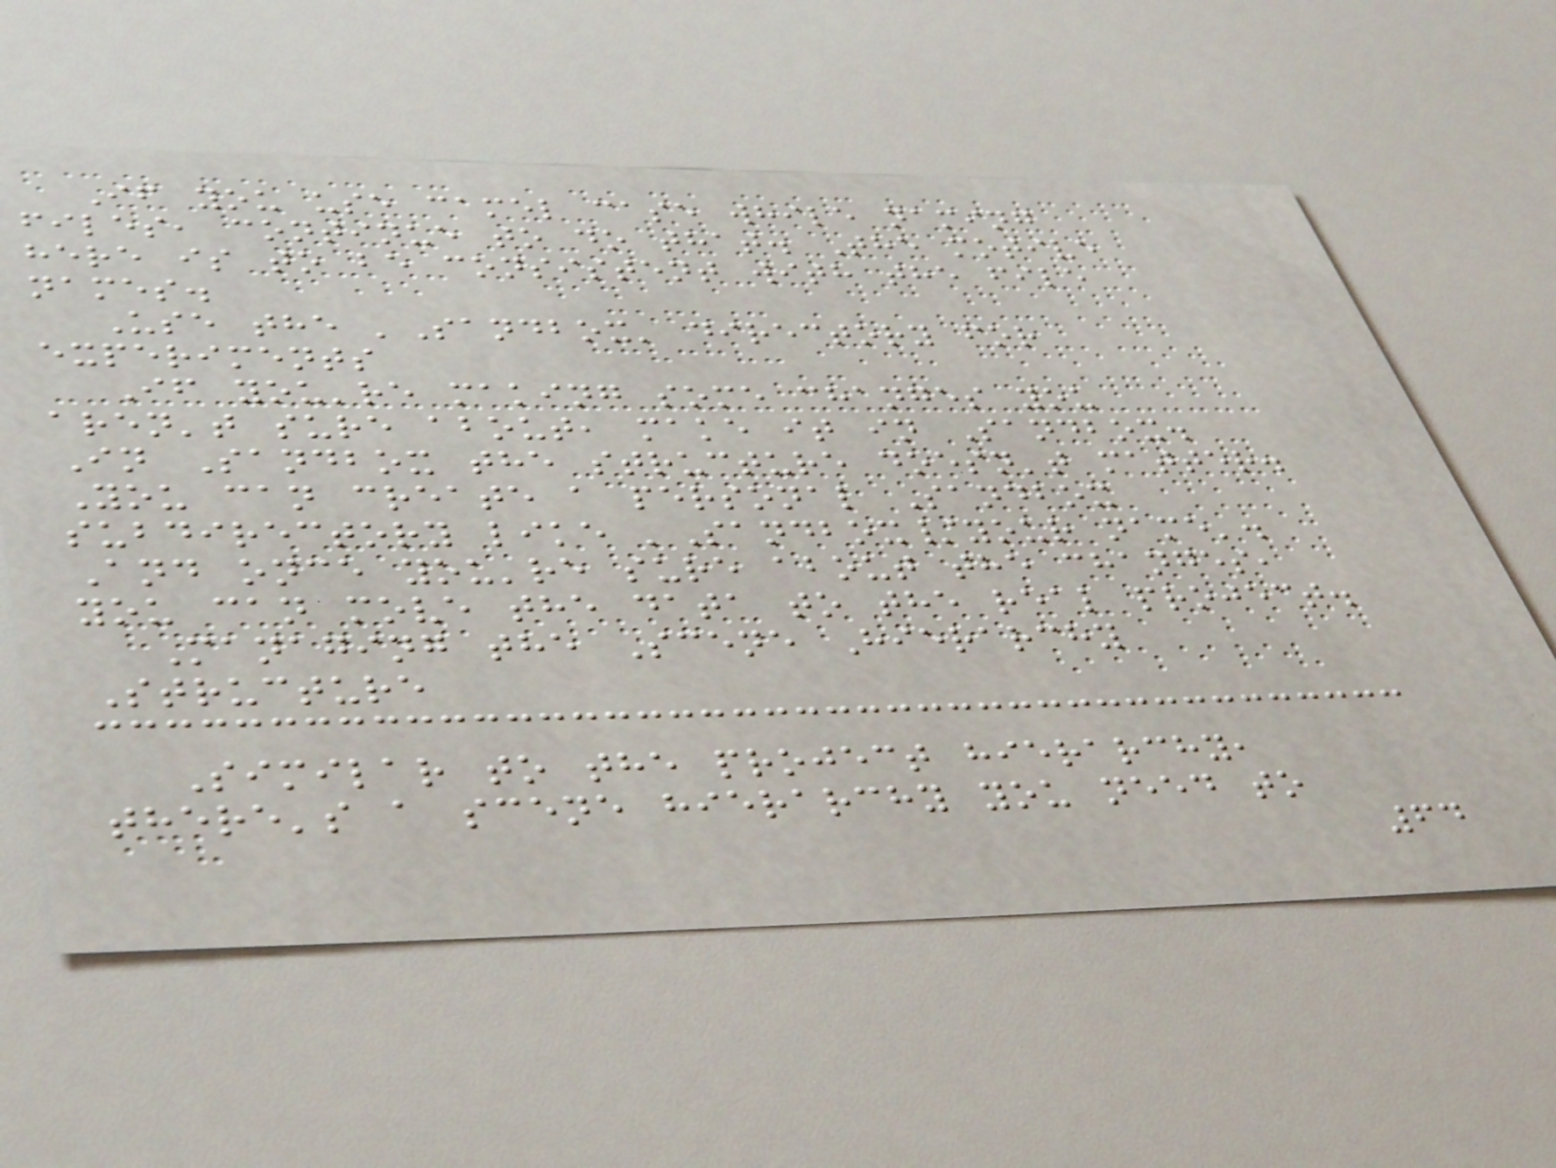If you use camel case while naming
files, continue to do that. The motive
here is to be consistent with the file
names.
Use the 'Sandbox' directory for
experiments
If you're making some changes you
aren't sure about, make it in Sandbox.
In Sandbox the structure doesn't matter.
You can create a personal Sandbox
subdirectory like 'Sandbox/your name'.
And once you're sure about the changes,
you can move the data to the real project.
Managing the Scene Hierarchy
Structure
Similar to the project hierarchy,
there's a scene hierarchy you need to
64
